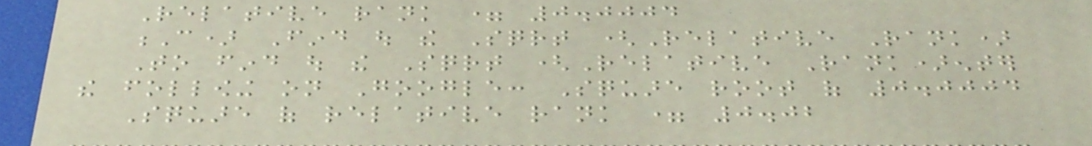Relative rank = 0.0004
C) Find out the Sqrt (Relative Rank)
To find out the Sqrt (Relative Rank)enter
the following on Google: Square root of 0.0004
Square of relative rank = 0.02
